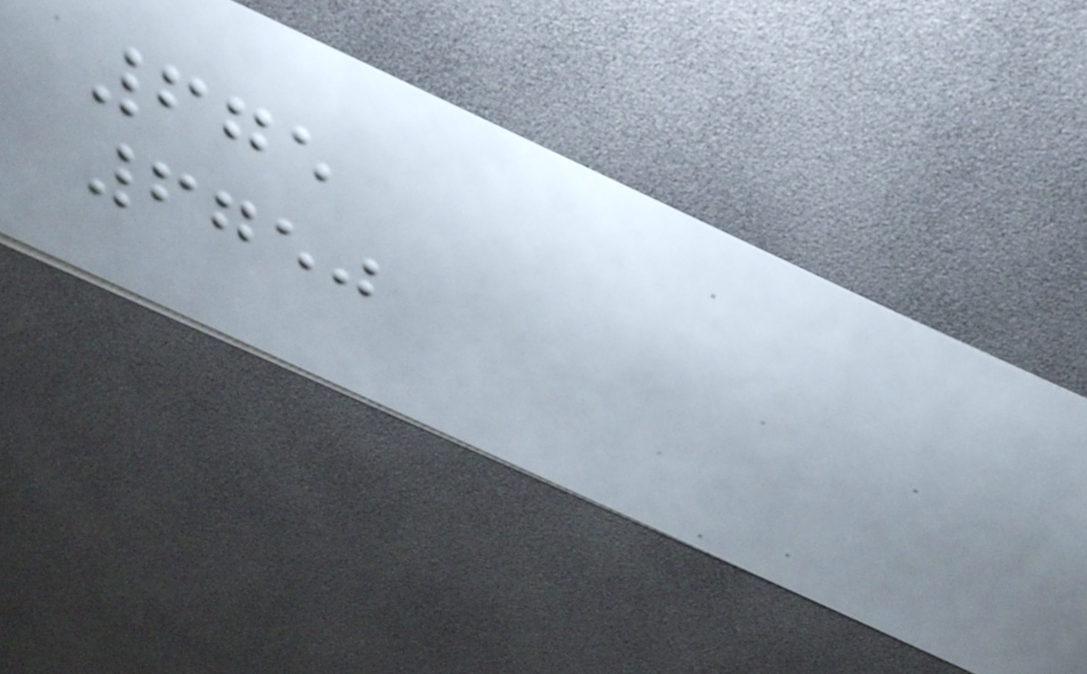675
6750
